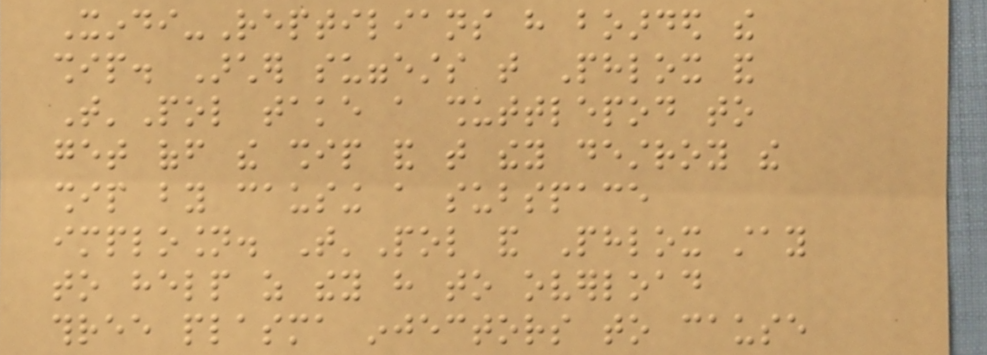Xindi-Reptilians have boarded the
ship. Archer suggests that Phlox and
T'Pol take a shuttlepod to
get off the ship and that they destroy the
ship by causing a subspace
implosion. T'Pol and Phlox stay
to help as they have to overload
three plasma injectors to cause
